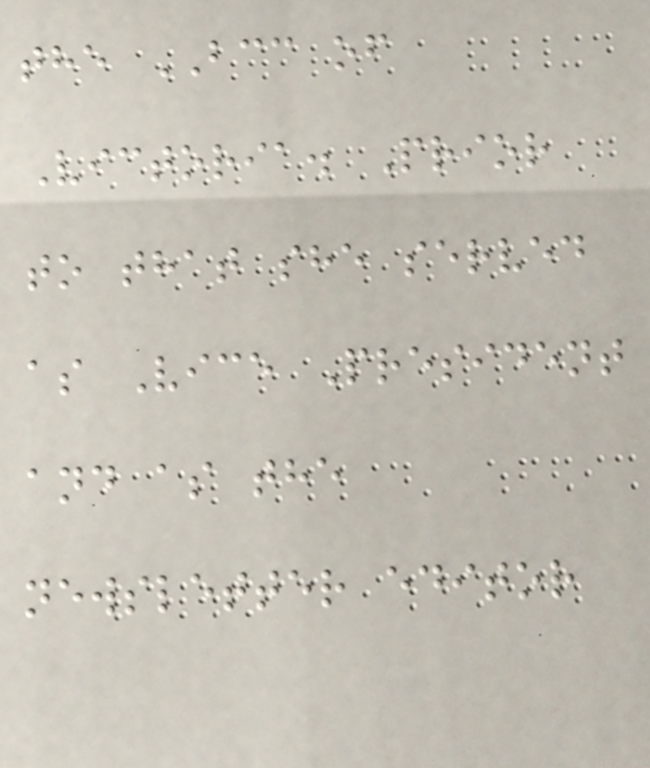the BCC of
Victoria. Prior
to that she served
as Vice President
and as the
newsletter editor
